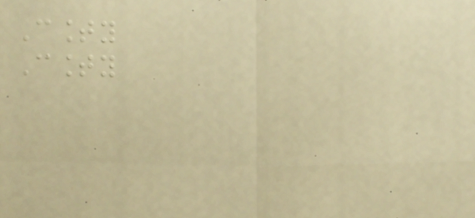County
County
